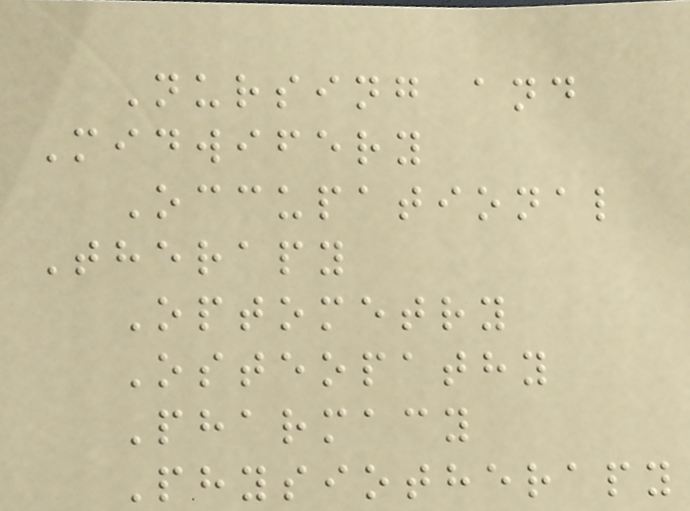Nursing and
Midwifery
Occupational
Therapy
Optometry
Osteopathy
Pharmacy
Physiotherapy
